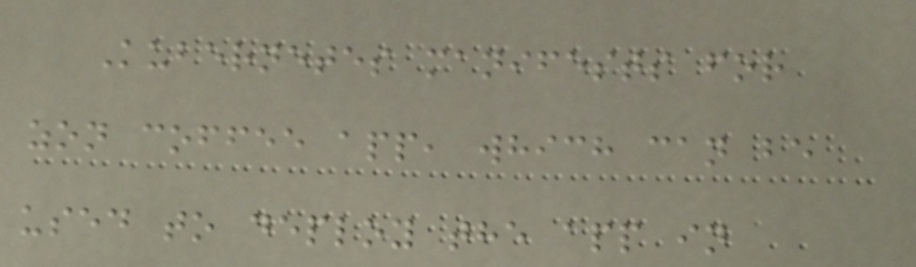Kubernetes manifests for
zon coffee app, which can be
used to deploy the app in
